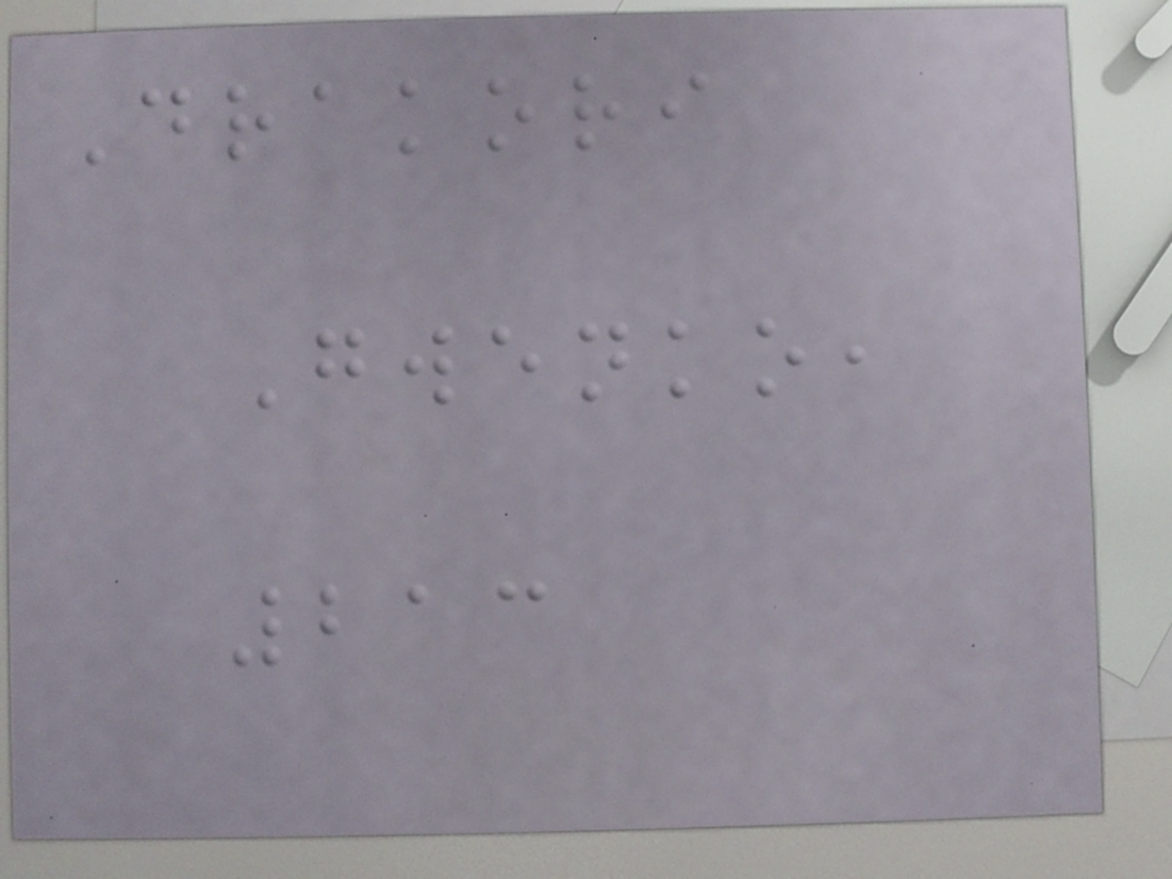Drakori
Gwenko,
213
